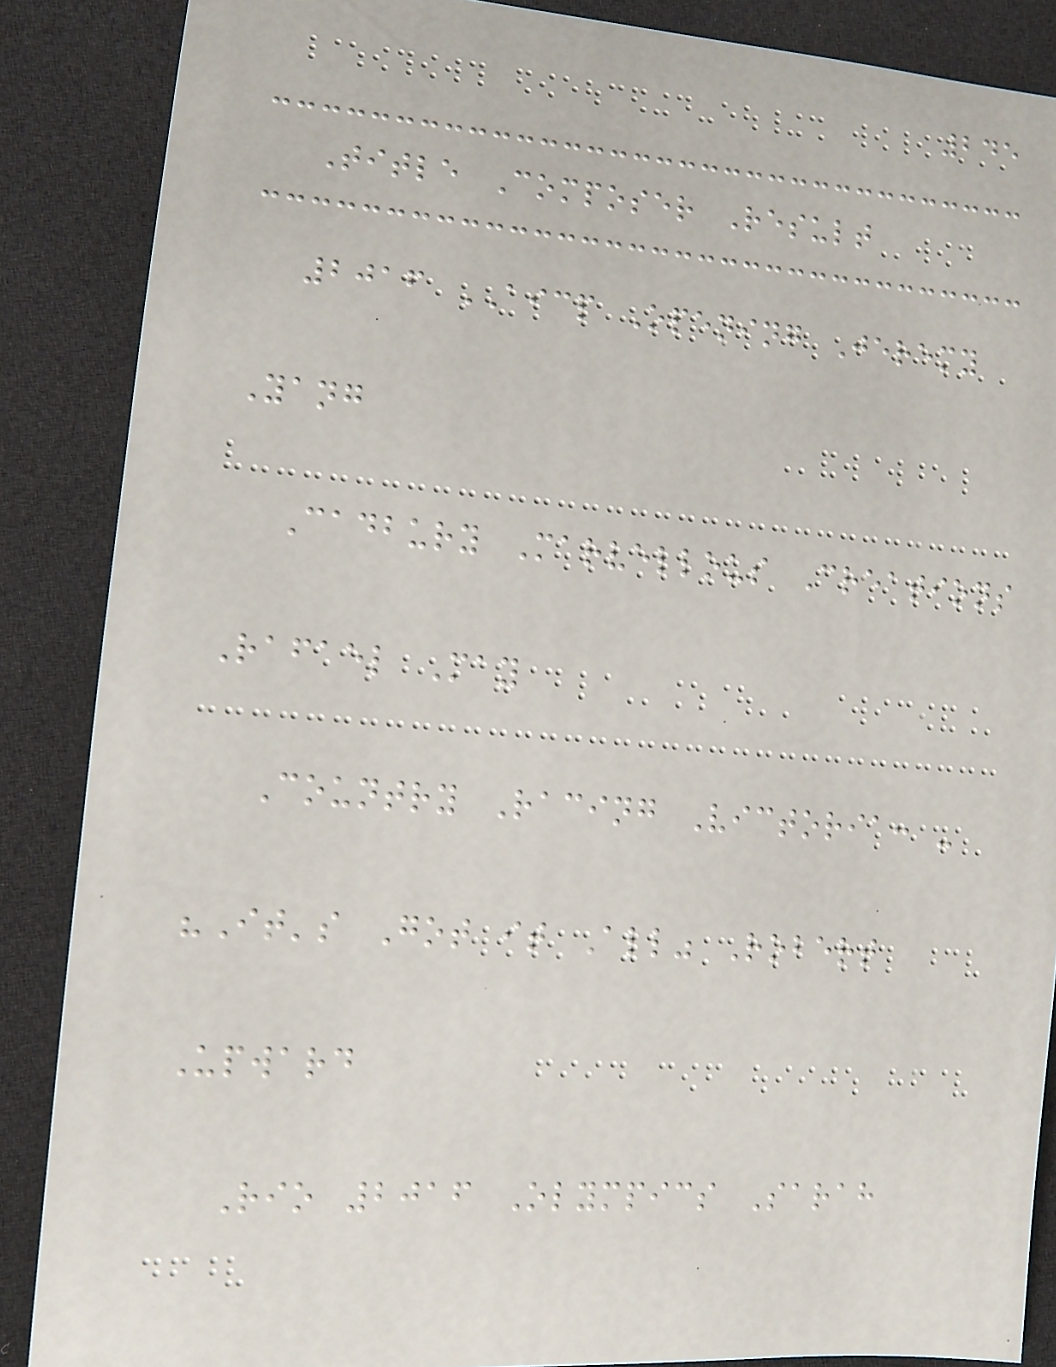245
Title Composer Result
2016 AICP Opening Jeremy
Yang
Cadbury Marvellous Creations
Rafael May
Country Racing Victoria: -
"It's Got it All" Robert
Upward
Rio 2016 Olympics Sarah
